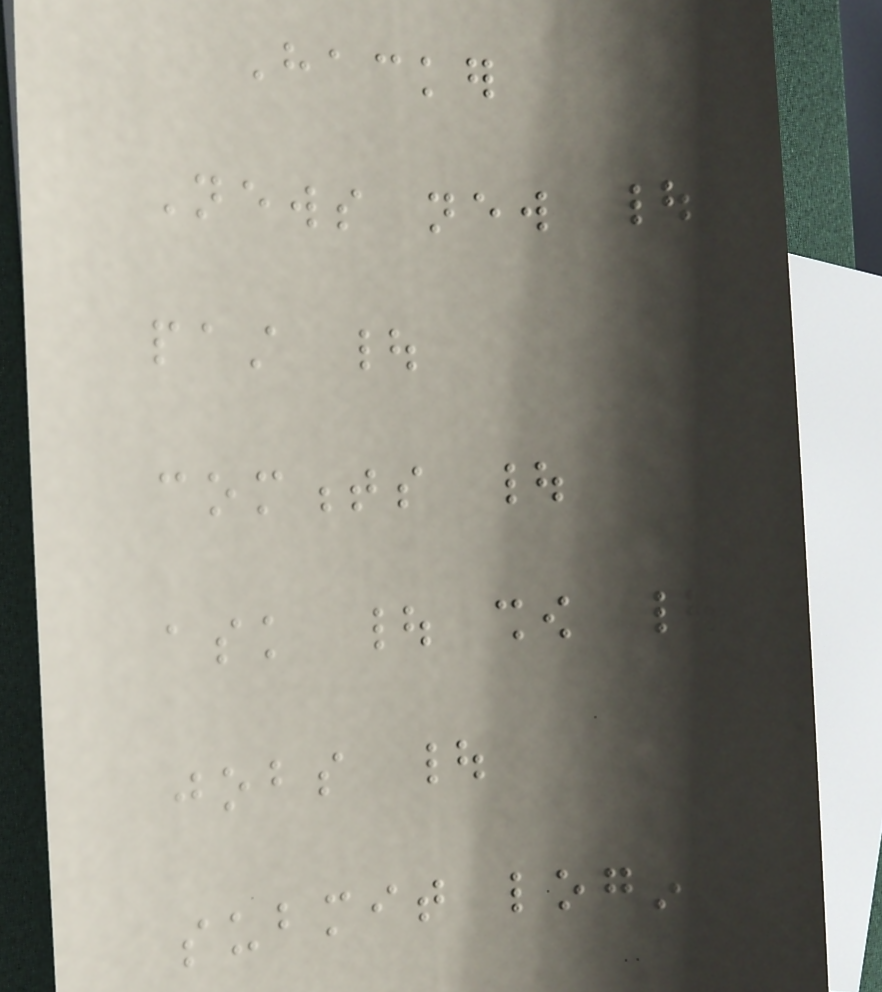Hacker
News new |
past |
comments |
ask | show |
jobs |
submit login
